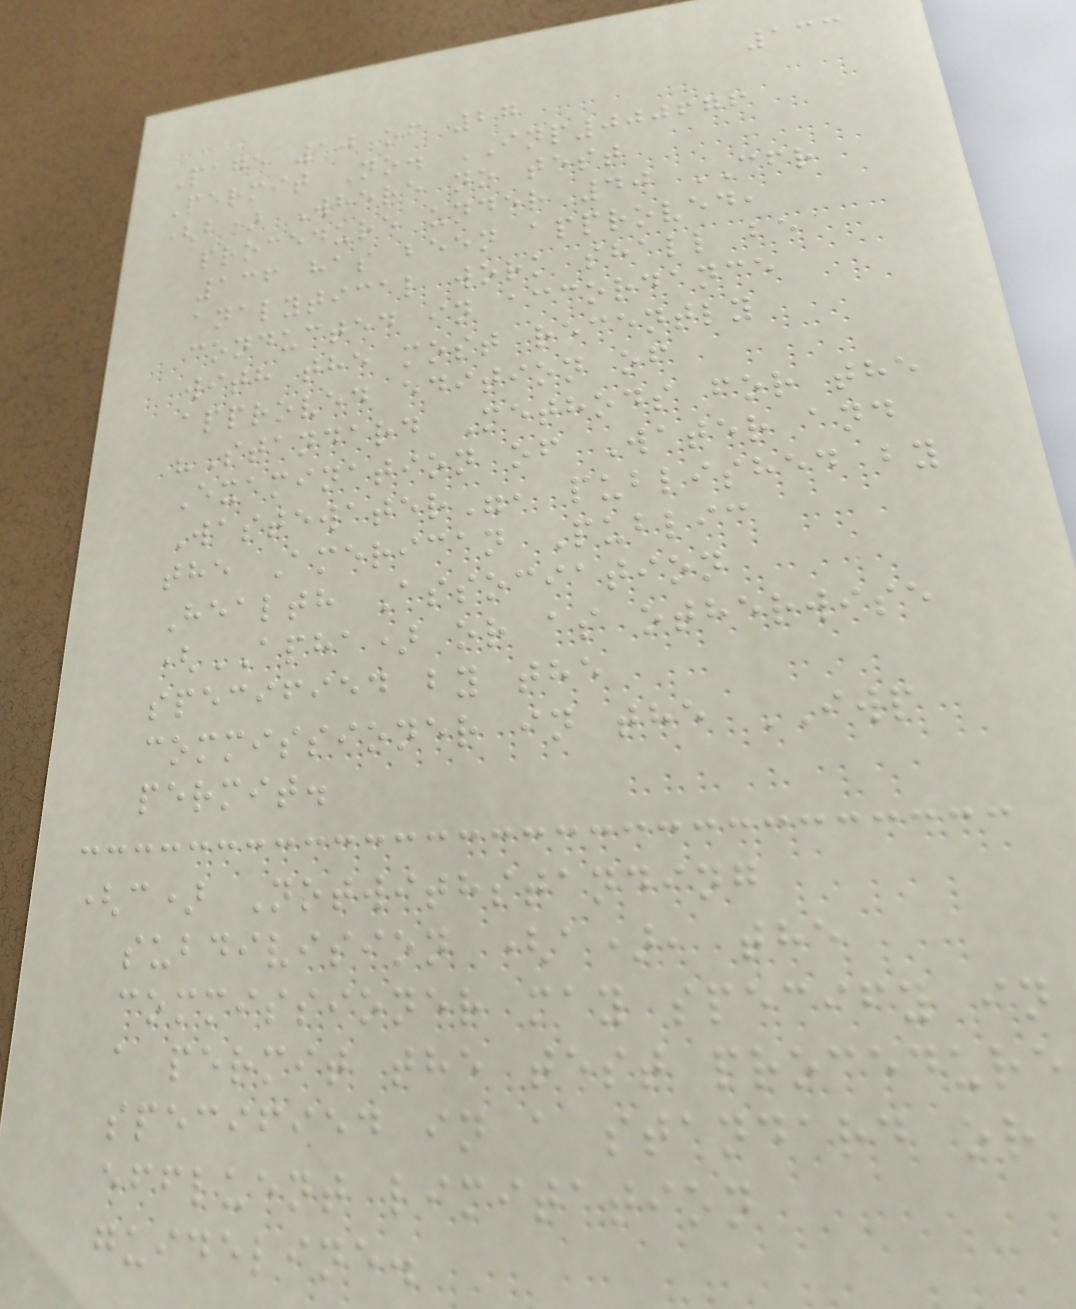133
Page 10 of 27
Permit No. INP000676
(b) Where no test
procedure under 40 CFR
136 has been approved,
analytical work shall be
conducted in accordance
with the most recently
approved edition of
"Standard Methods for the
Examination of Water and
Wastewater", published by
the American Public
Health Association
(APHA) or as otherwise
specified by the
commissioner in the IWP
permit.
(c) Notwithstanding
subdivision (a), the
commissioner may specify in
a permit the test procedure
specified in a standard or
effluent limitation
guideline.
